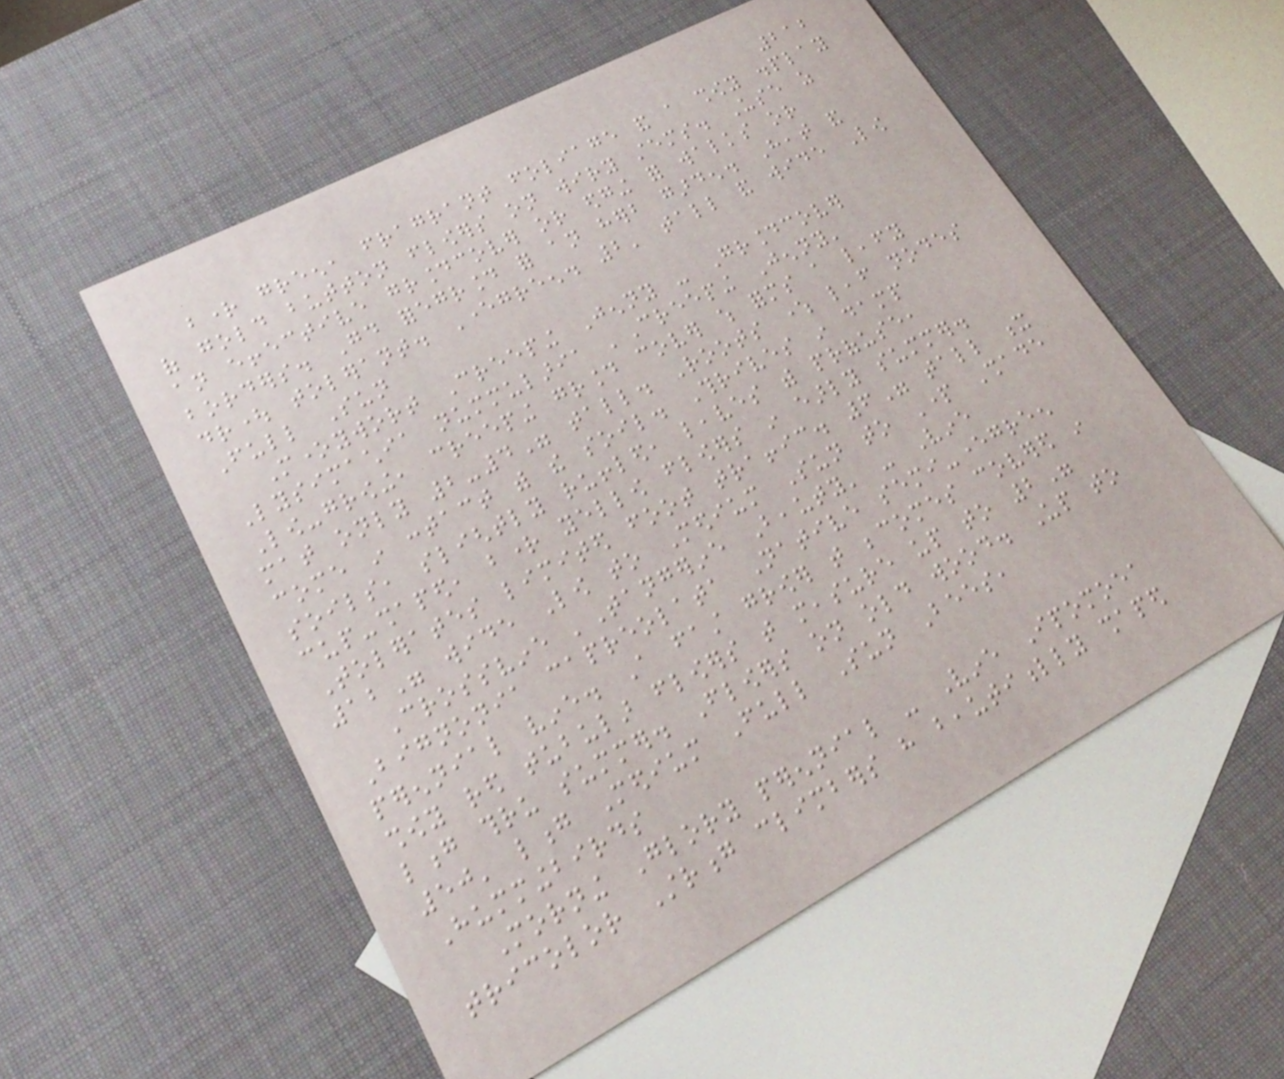212
bright green, fragrant foliage and a showy display
of gold button flowers on wiry stems. Use as
an effective groundcover or edging for walks or
borders. Good foreground for an herb garden. Heat and
drought tolerant. Evergreen. 2' tall and wide Low
Full Sun
Moneywort Creeping Jenny - Groundcover
Lysimachia nummularia 'Creeping Jenny'
Low-growing, creeping ground cover which forms a leafy
mat only 2-4" tall. Roots where leaf nodes
come in contact with the soil. Thrives in damp
soils, slightly ruffled, leaves with profuse,
cup-shaped, bright yellow flowers in early summer.
Tolerates limited foot traffic. 6" tall x
12" wide Low to Medium Sun to Part Shade
Crossvine 'Tangerine Beauty' - Vine
Bignonia capreolata Native semi-evergreen
perennial vine. A fast grower that becomes covered in
showy red tubular flowers that measure up to 2"
long thru summer. Flowers on old wood. Up to
50' long Medium Full Sun Bees,
Hummingbirds
Morning Glory perennial - Vine Ipomoea
tricolor Strong climbers have beautifully shaped
